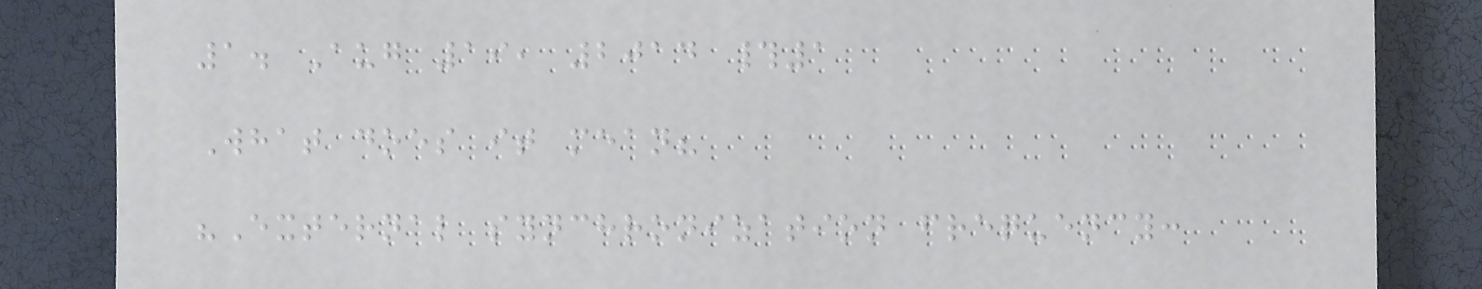1. Aug 19, 2014 #1
What does it mean?
"External synchronization frequency:
